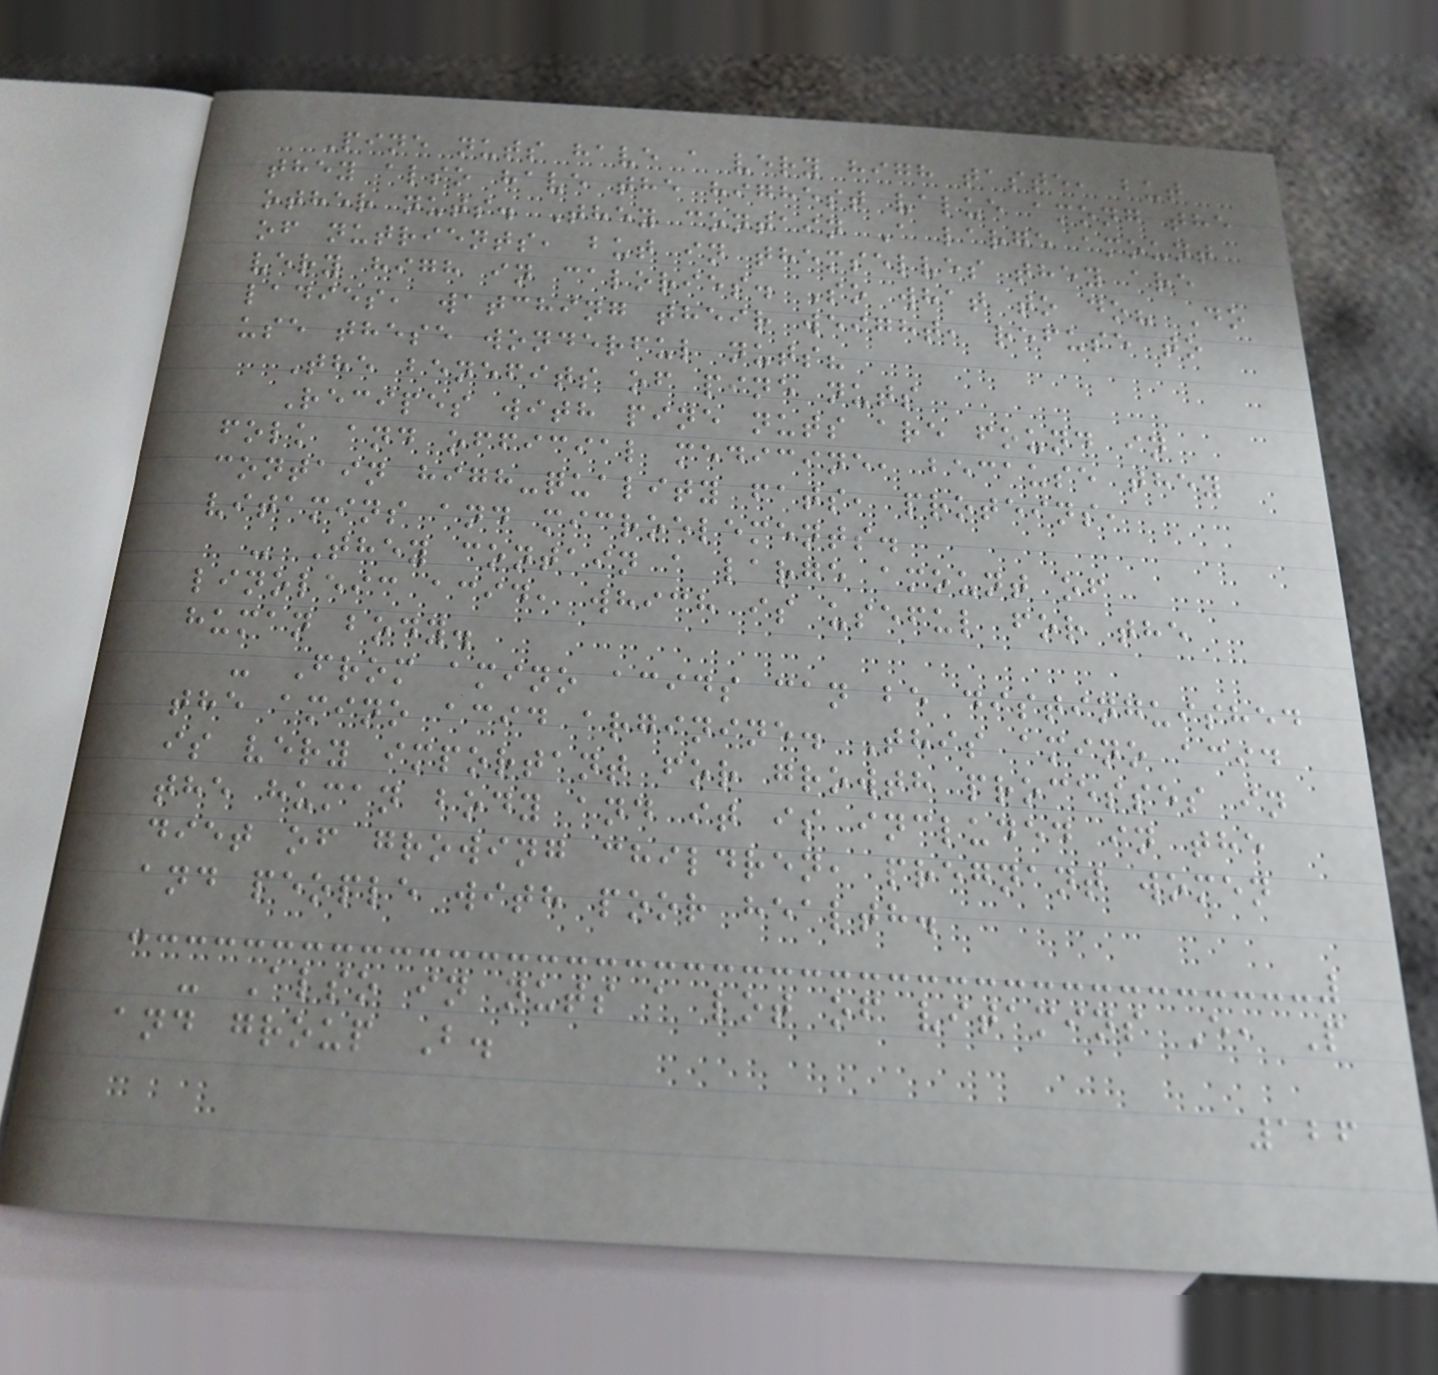Pine nuts have a very high taste, but
they also have the highest value among the
other nuts. They contain A large amount
of nutrients, but in themselves they are
very high in calories. So what to do? Do
ladies, watching their weight, refuse to
use these wonderful nuts?
The benefits of pine nuts
Recipes with pine nuts are found in
folk and official medicine, because they
contain high-quality fats, proteins,
vitamins and microelements.
- They contain a large amount of
linoleic acid, which is useful for the
human body.
- From amino acids can be distinguished
the amino acid arginine. This amino acid
is very important for growth processes in
the human body and it is included in the
diet of growing children, pregnant women
and people with poor health.
- Also in nuts a lot of vitamins E, P
and group B.
126
